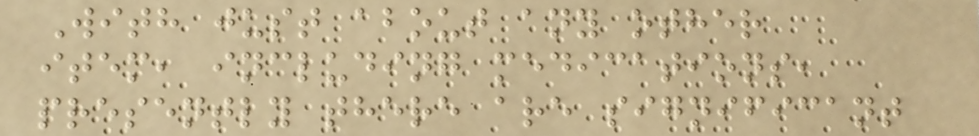With just about any other
item, including medications,
presently there are significant
